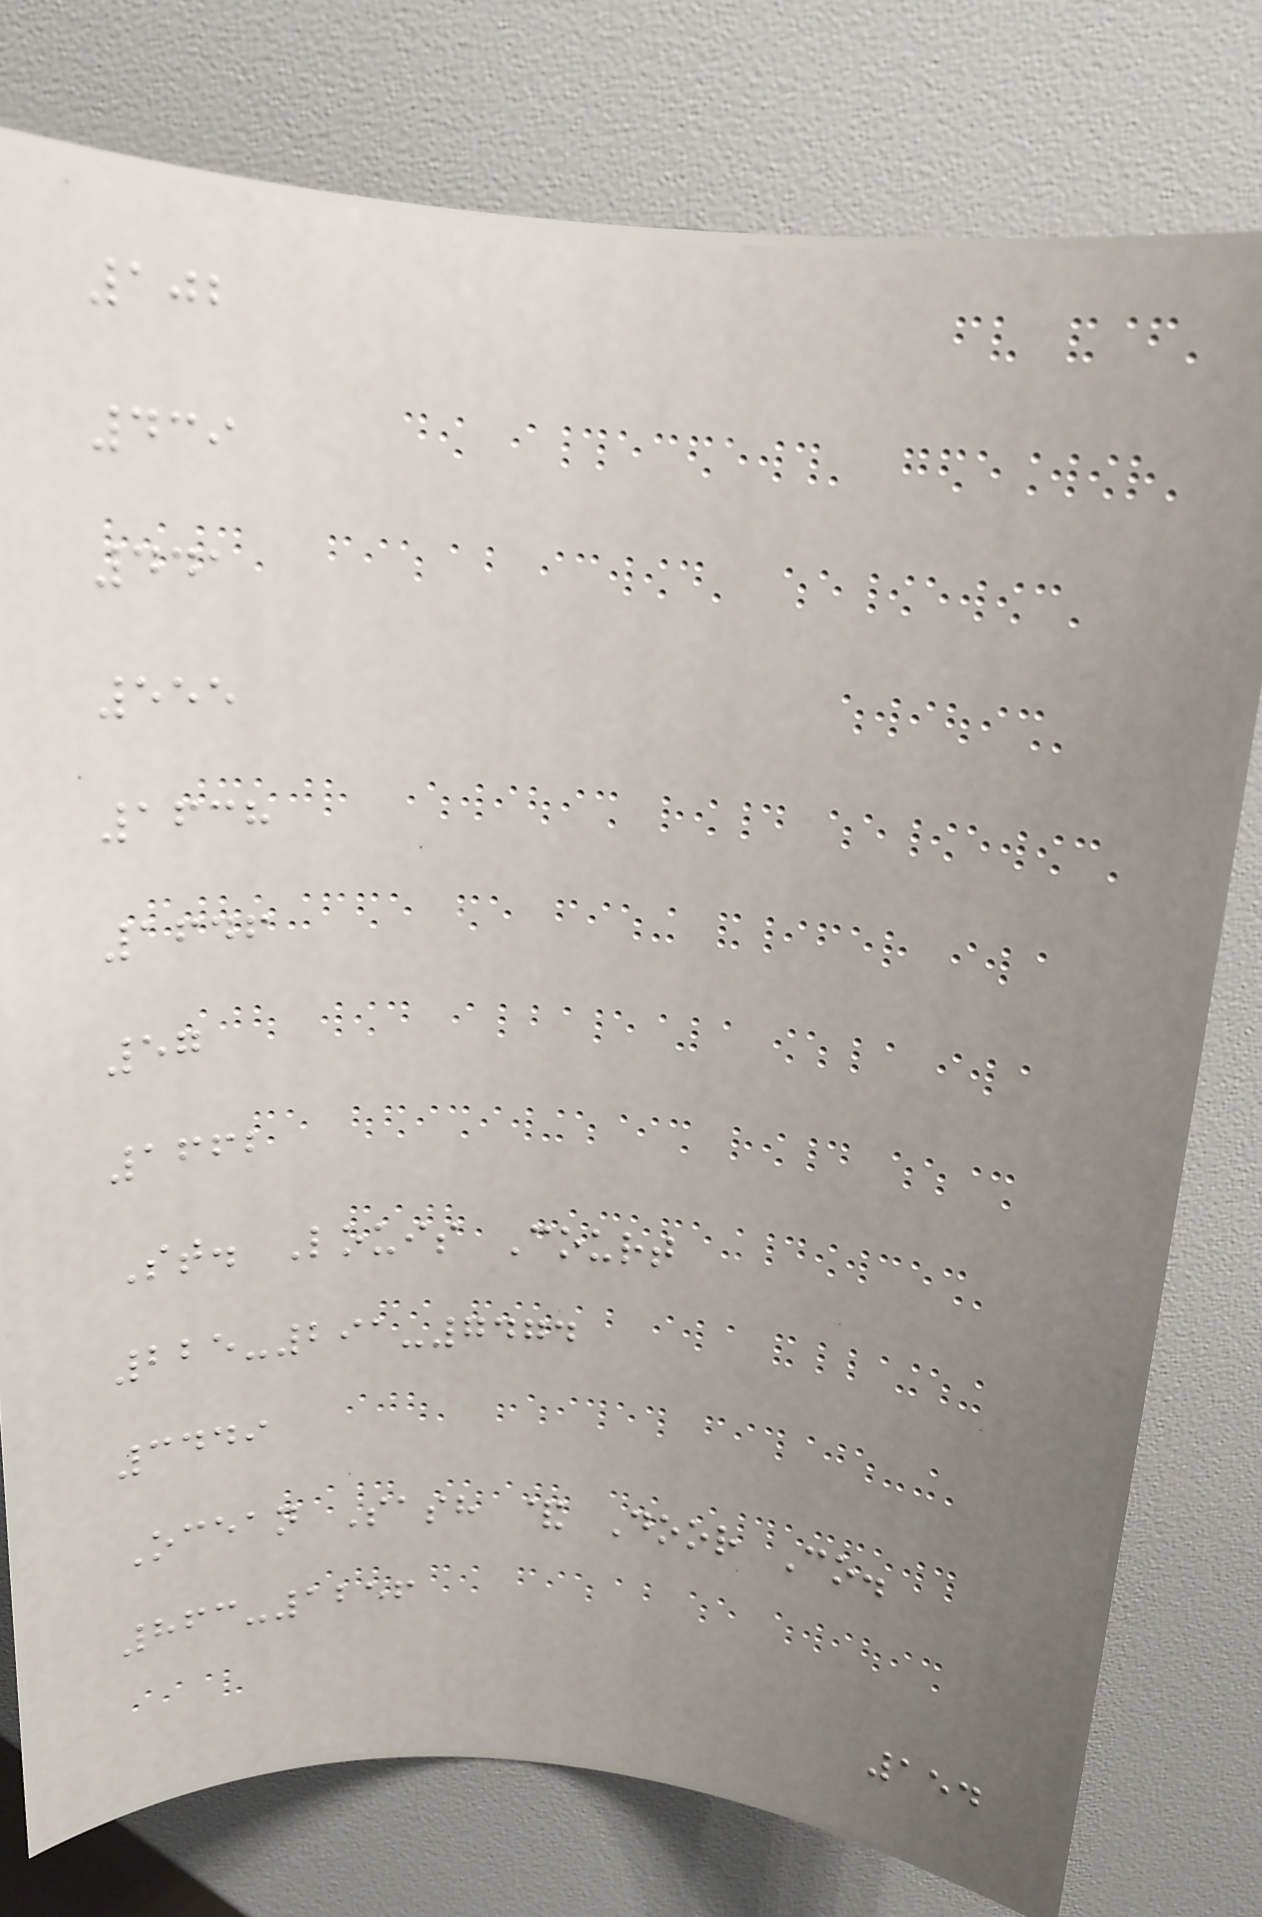102
439
441
555
1638
1646
57
1662
St. Louis Court
225-291-7474
3449
Ocean Sash & Door Co.
863-1256
154
